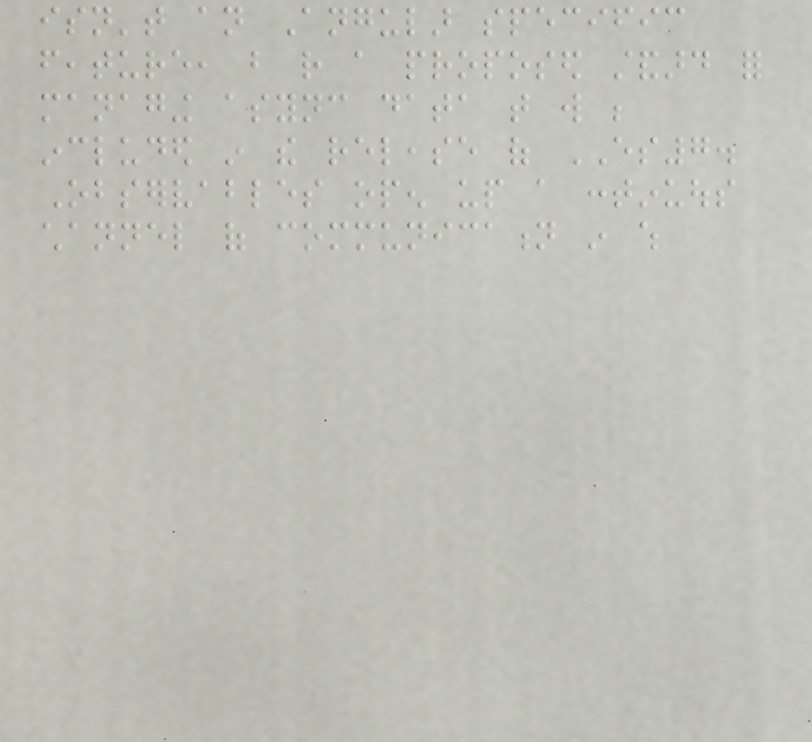isn't an Angular specific
feature, but rather a proposed standard for
managing async data that will be
included in the release of ES7.
Observables open up a continuous
channel of communication in which
